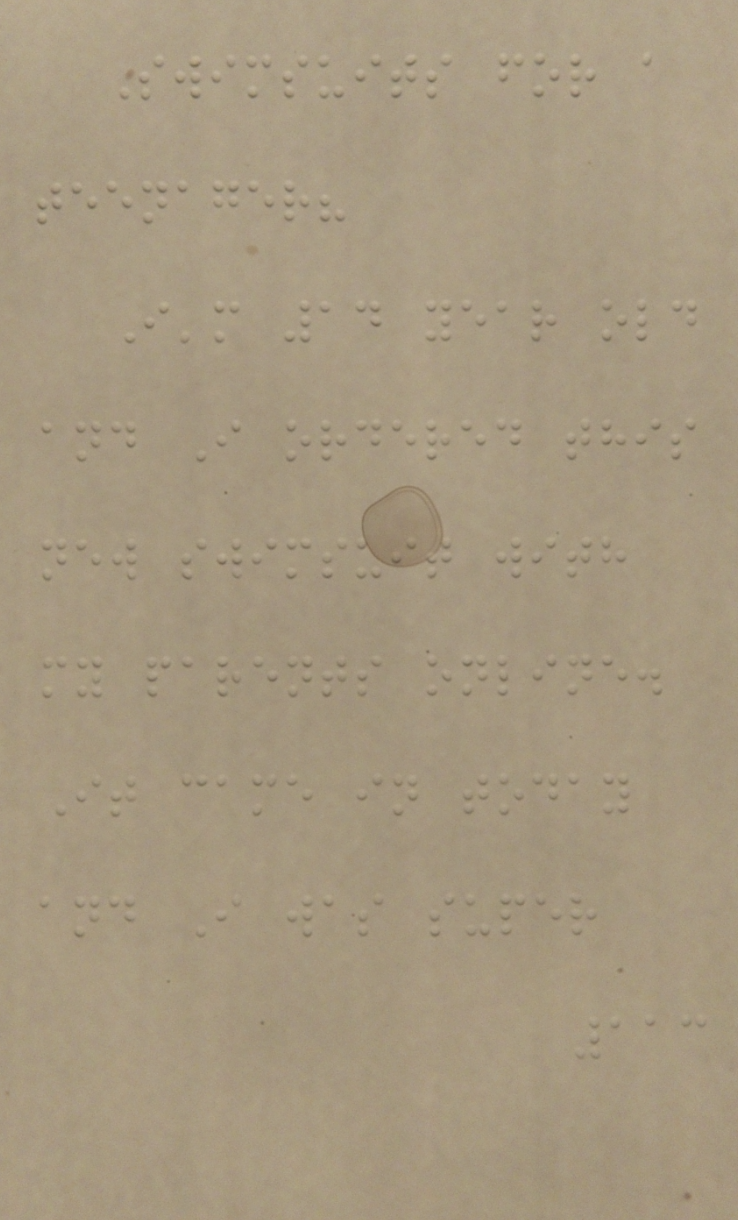Swimsuits for a
teenager?
I'm 14 year old
and I ordered this
new swimsuit with
my parents online.
It came in today
and I was super
113
